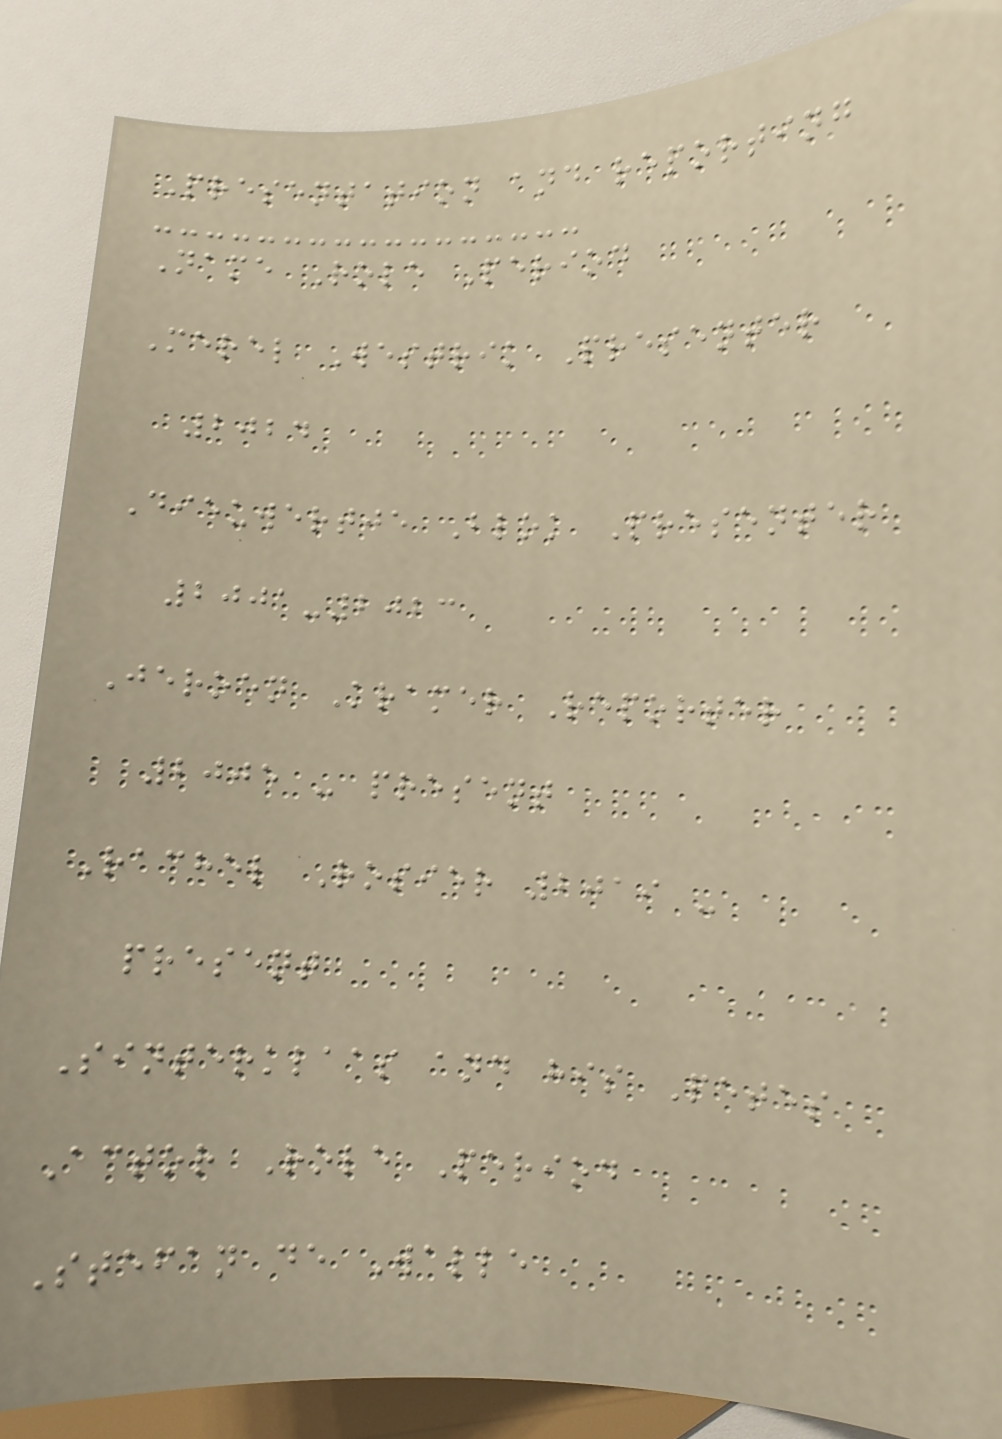Presentation and reporting
Name Role Period
Merel Westrik Presenter
2024
Dieuwertje Blok Presenter
2001-2023
Jeroen Kramer Reporter
2005 - present
Rachel Rosier 2019 -
present
Sinterklaas and his Petes
Actor Role Period
Stefan de Walle
